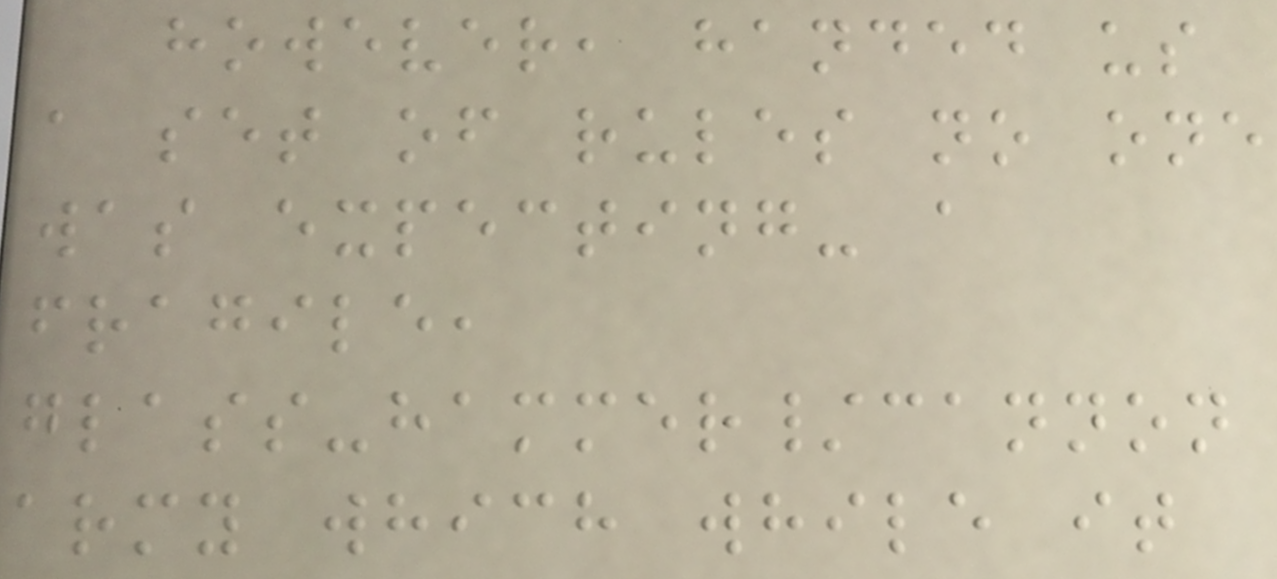however, handed us
a set of rules no one
was expecting- a
fragile,
glass-hammer/cannon
army which while it
